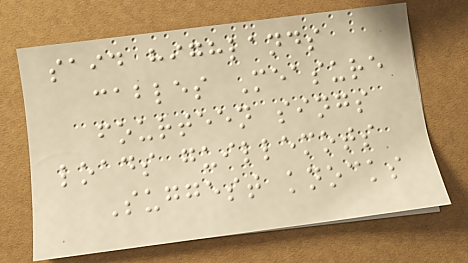said highlands
cables Measure
fourteen sings
loads guillemots
Suggest knocks
